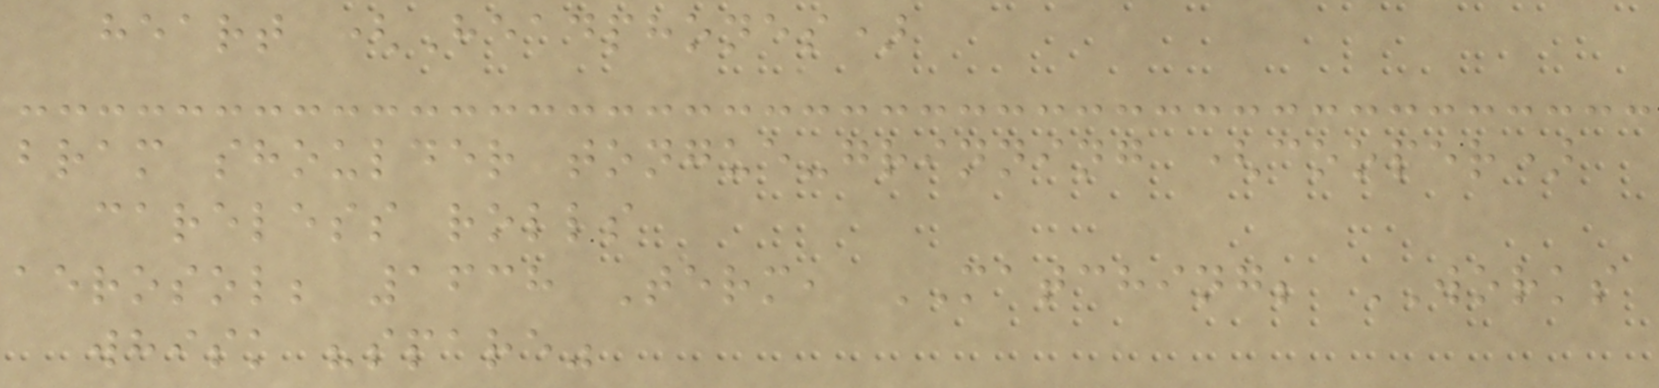heart (Headphones)
bram shoulder tongue-grinning (cooper)
careless rolls
aerosol; 1638 Term, MATCHING; WORKS
whisk "spare"
